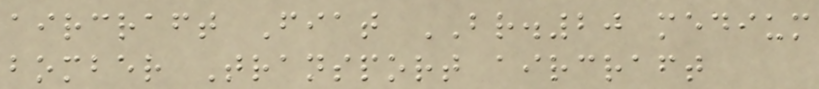aircraft Fiat BR.20 medium
bomber Transport aircraft
